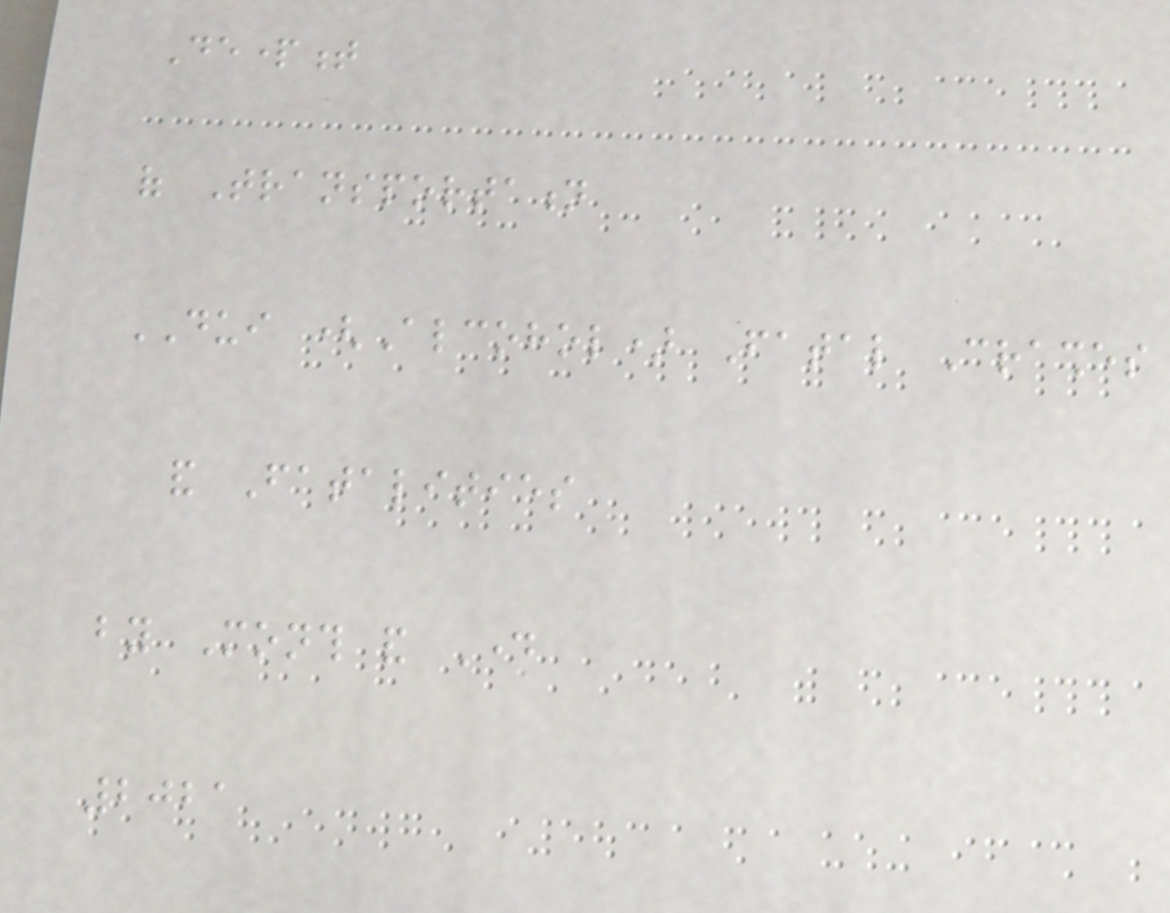Department
of Transportation
DUI (Alcohol) Fatal Crashes
and Fatalities
by Month and Day
2021
